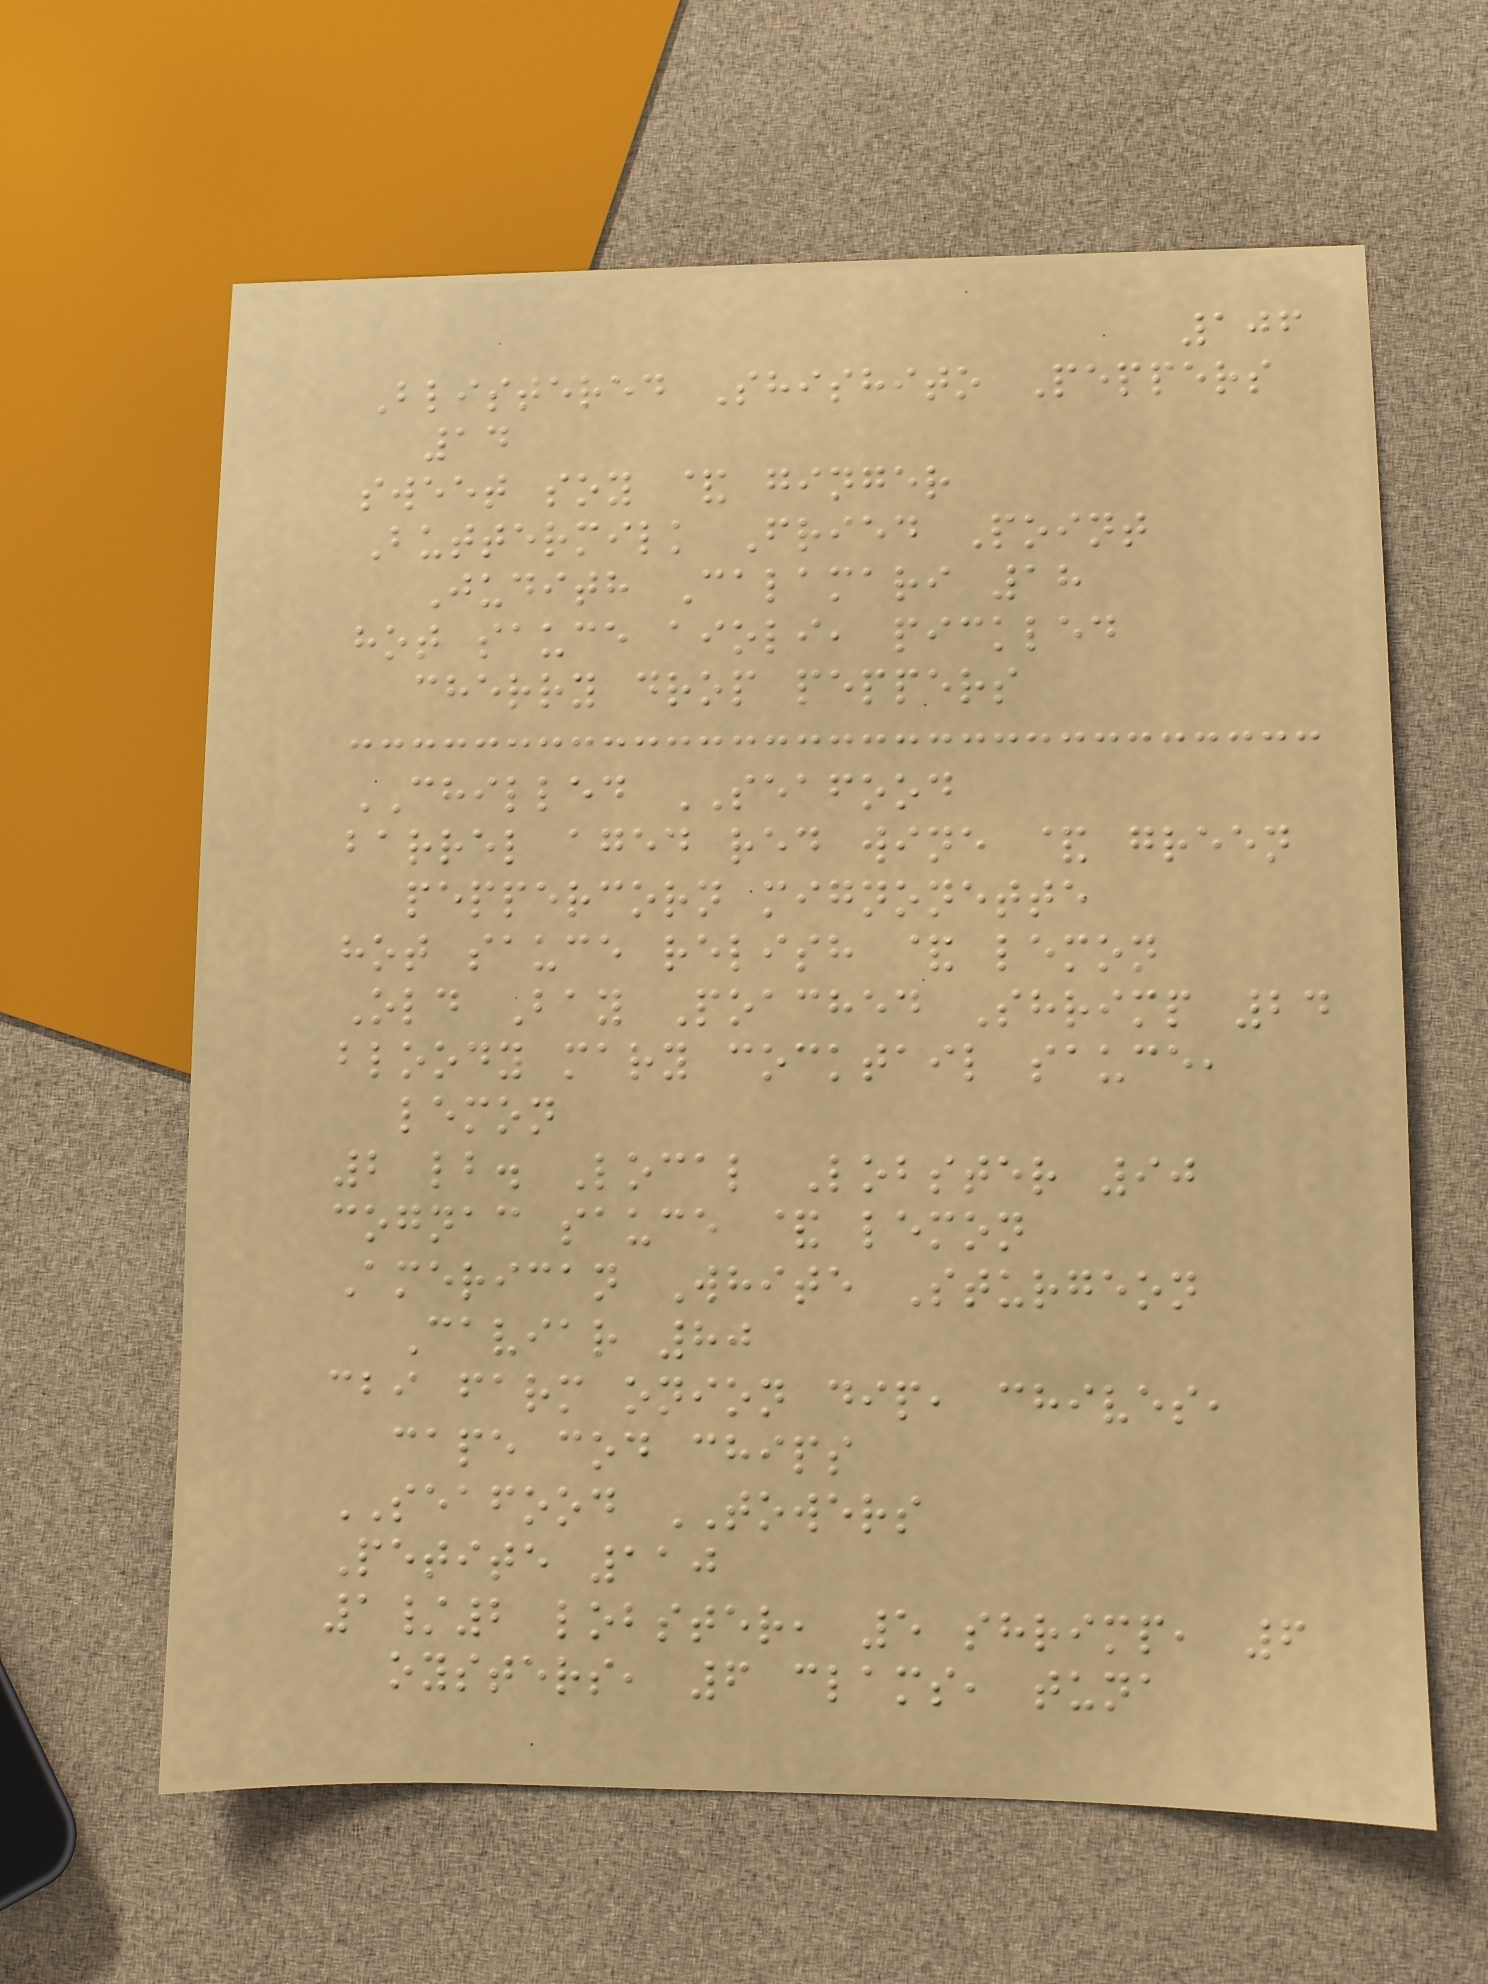106
Blistered Shishito Peppers
14
sweet soy & ginger
Buttermilk Fried Point
Judith Calamari 18
hot sauce aioli, pickled
cherry drop peppers
CHILLED SEAFOOD
barrel aged red wine & green
peppercorn mignonette
hot sauce relish & lemon
Old Bay Poached Shrimp 24
bloody mary cocktail sauce,
lemon
2 lb. Local Lobster 90
cognac sauce & lemon
American White Sturgeon
Caviar 80
cbi farm onion dip, chives,
cape cod chips
SEAFOOD TOWERS
Petite 110
1/2 lobster, 5 shrimp, 6
oysters, 6 clams, tuna
